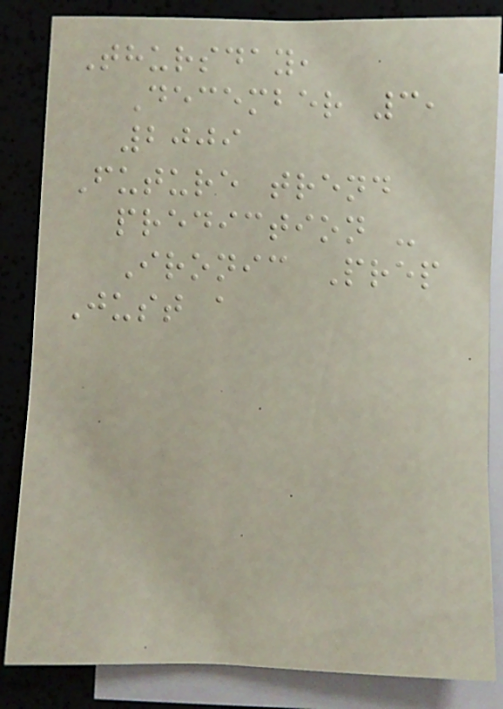Thursday,
December 3,
2009
Future trend
prediction -
Ironic Prep
Just a
